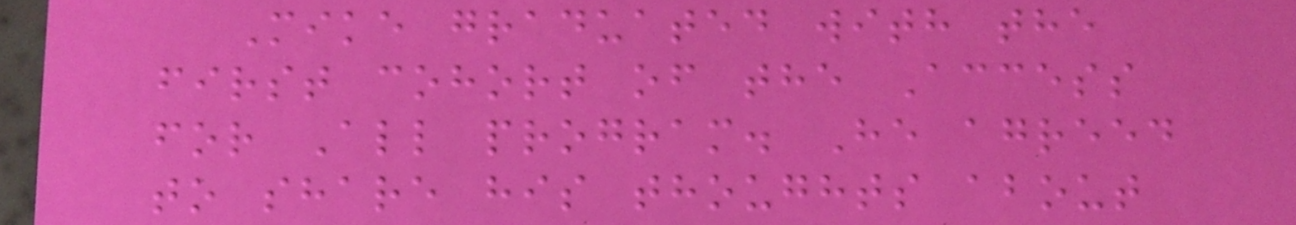Mike graduated with the
first cohort of the Access
for All program. He agreed
to share his thoughts about
